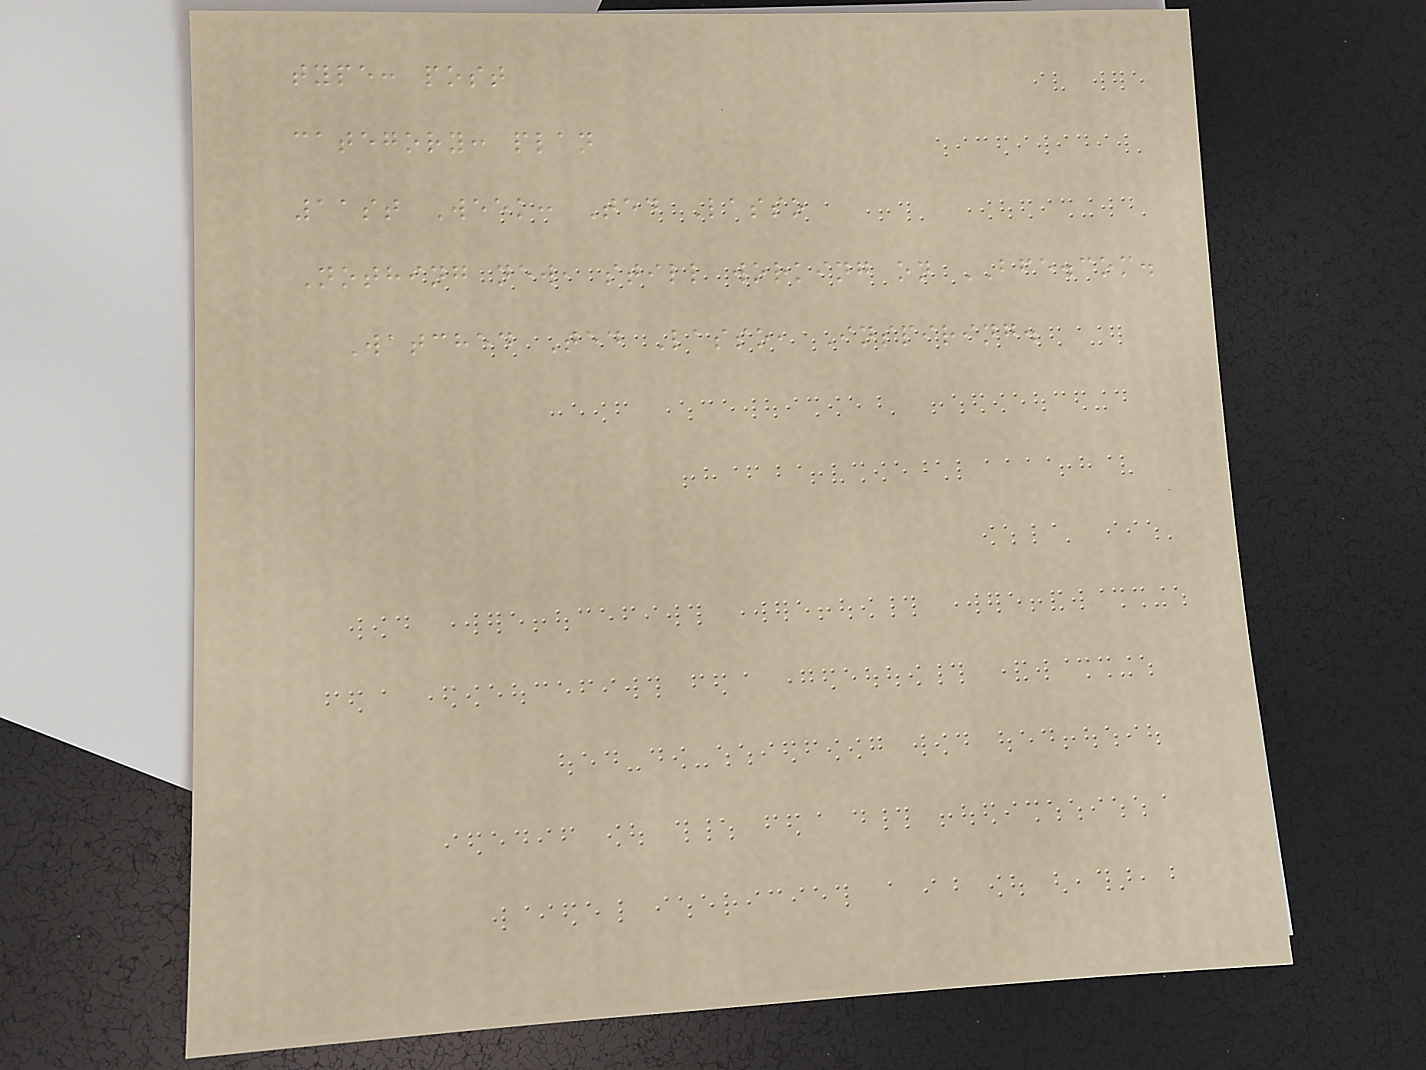type: post
category: plan
11st Week: Ted Lasso
Nothing new, still working on BFE.com.
Watched Ted Lasso, Inspiring.
